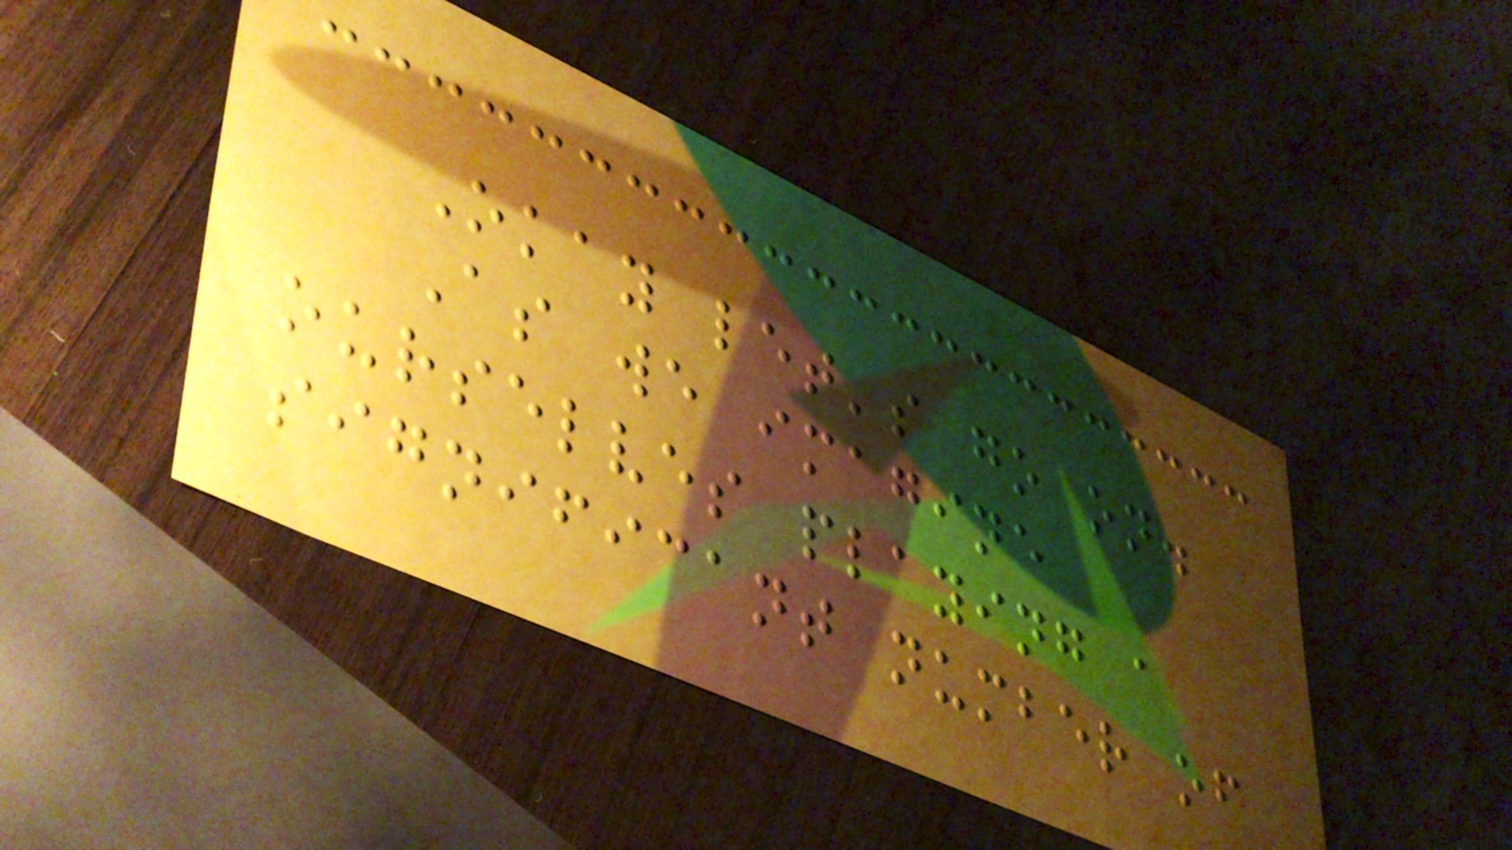Okay let's go on.
As we imagine
ourselves playing a
significant number of
